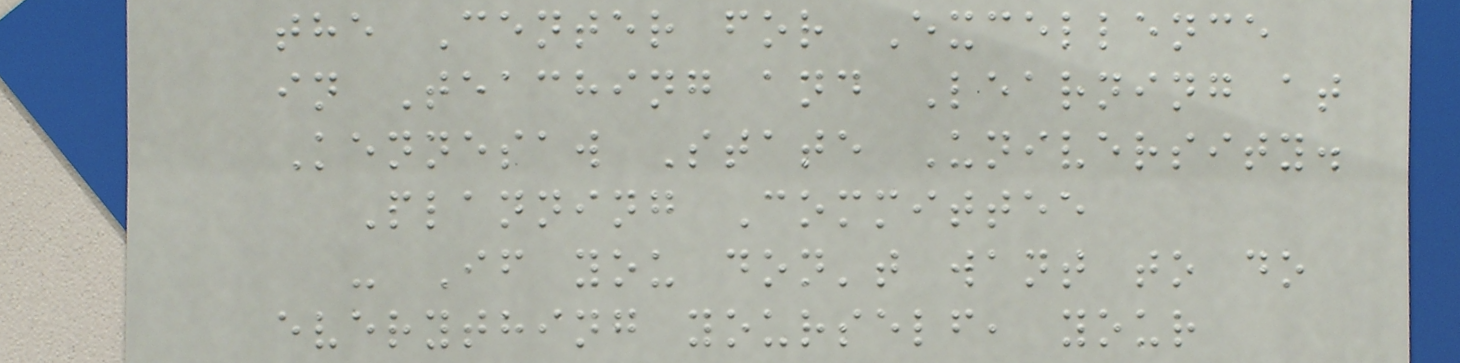the Center for Excellence
in Teaching and Learning at
Kennesaw State University.
Planning Committee
- If you don't want to do
everything yourself, your
